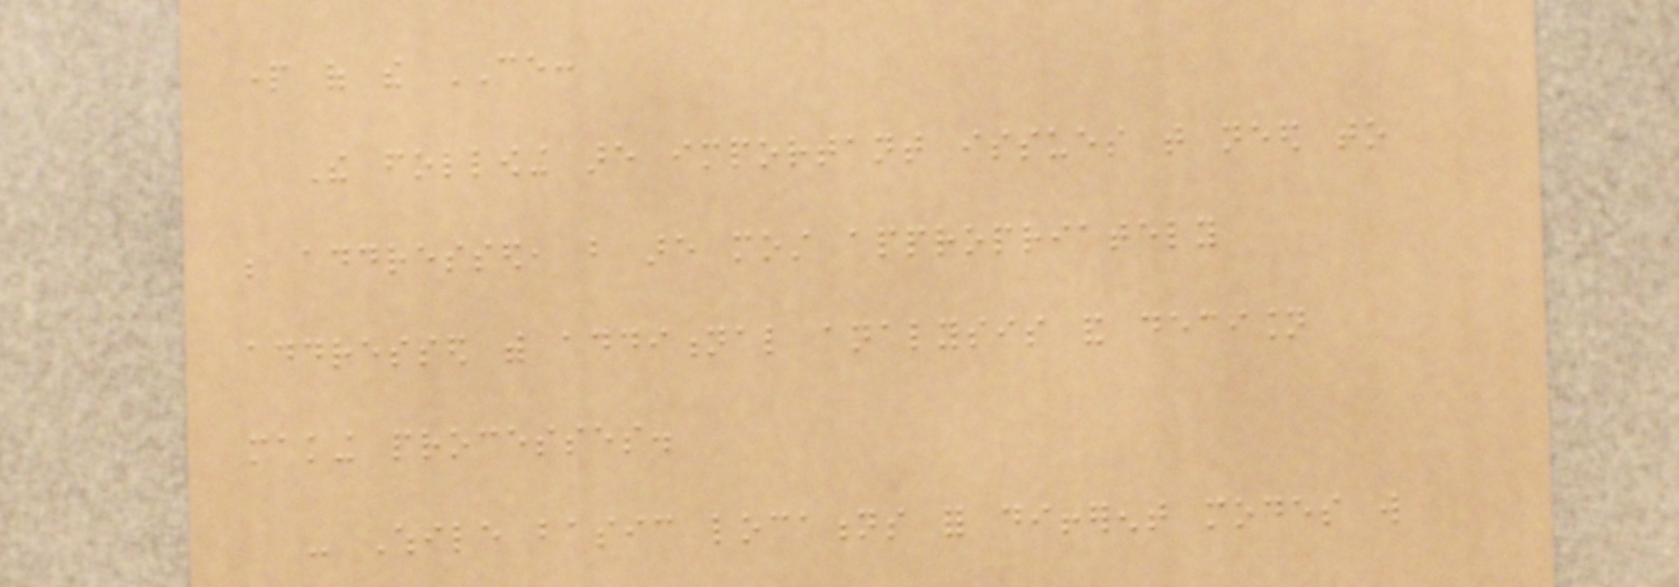part of the CE:
The following are important issues that need to
be addressed, but are most appropriately
addressed with additional analysis and decision
making processes.
- While basic locations for different modes will
